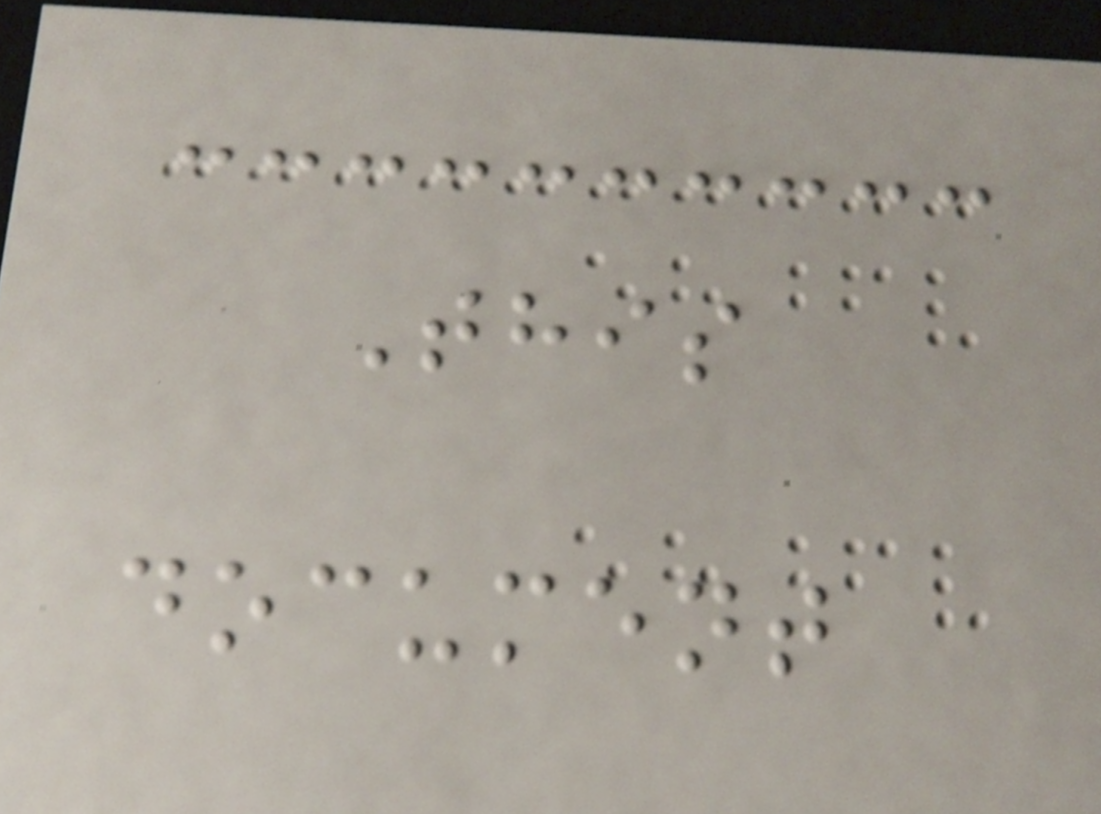This
document
